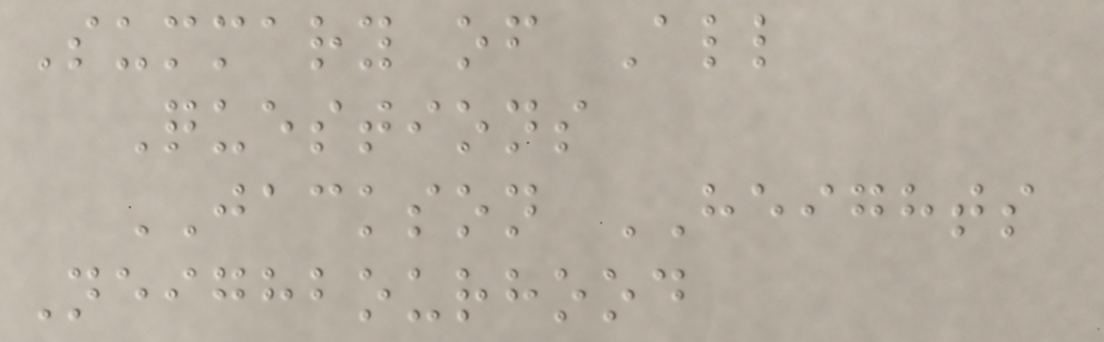Summary of All
Questions
JACKSON HEIGHTS
Neighbourhood
